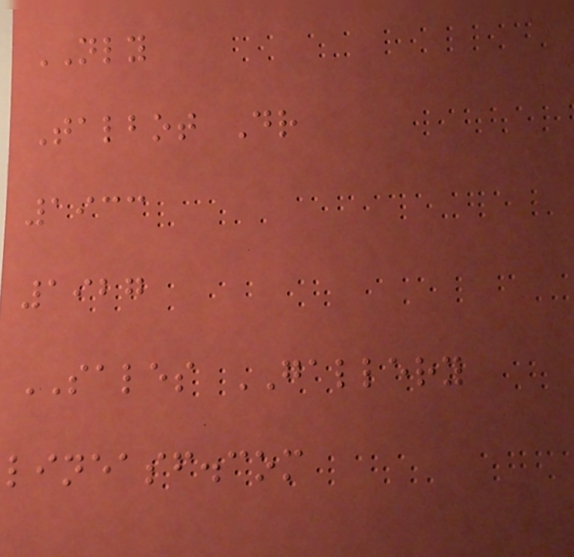NLY
Talbot Dr
1933
1927
SALES GALLERY
lineasf.com
